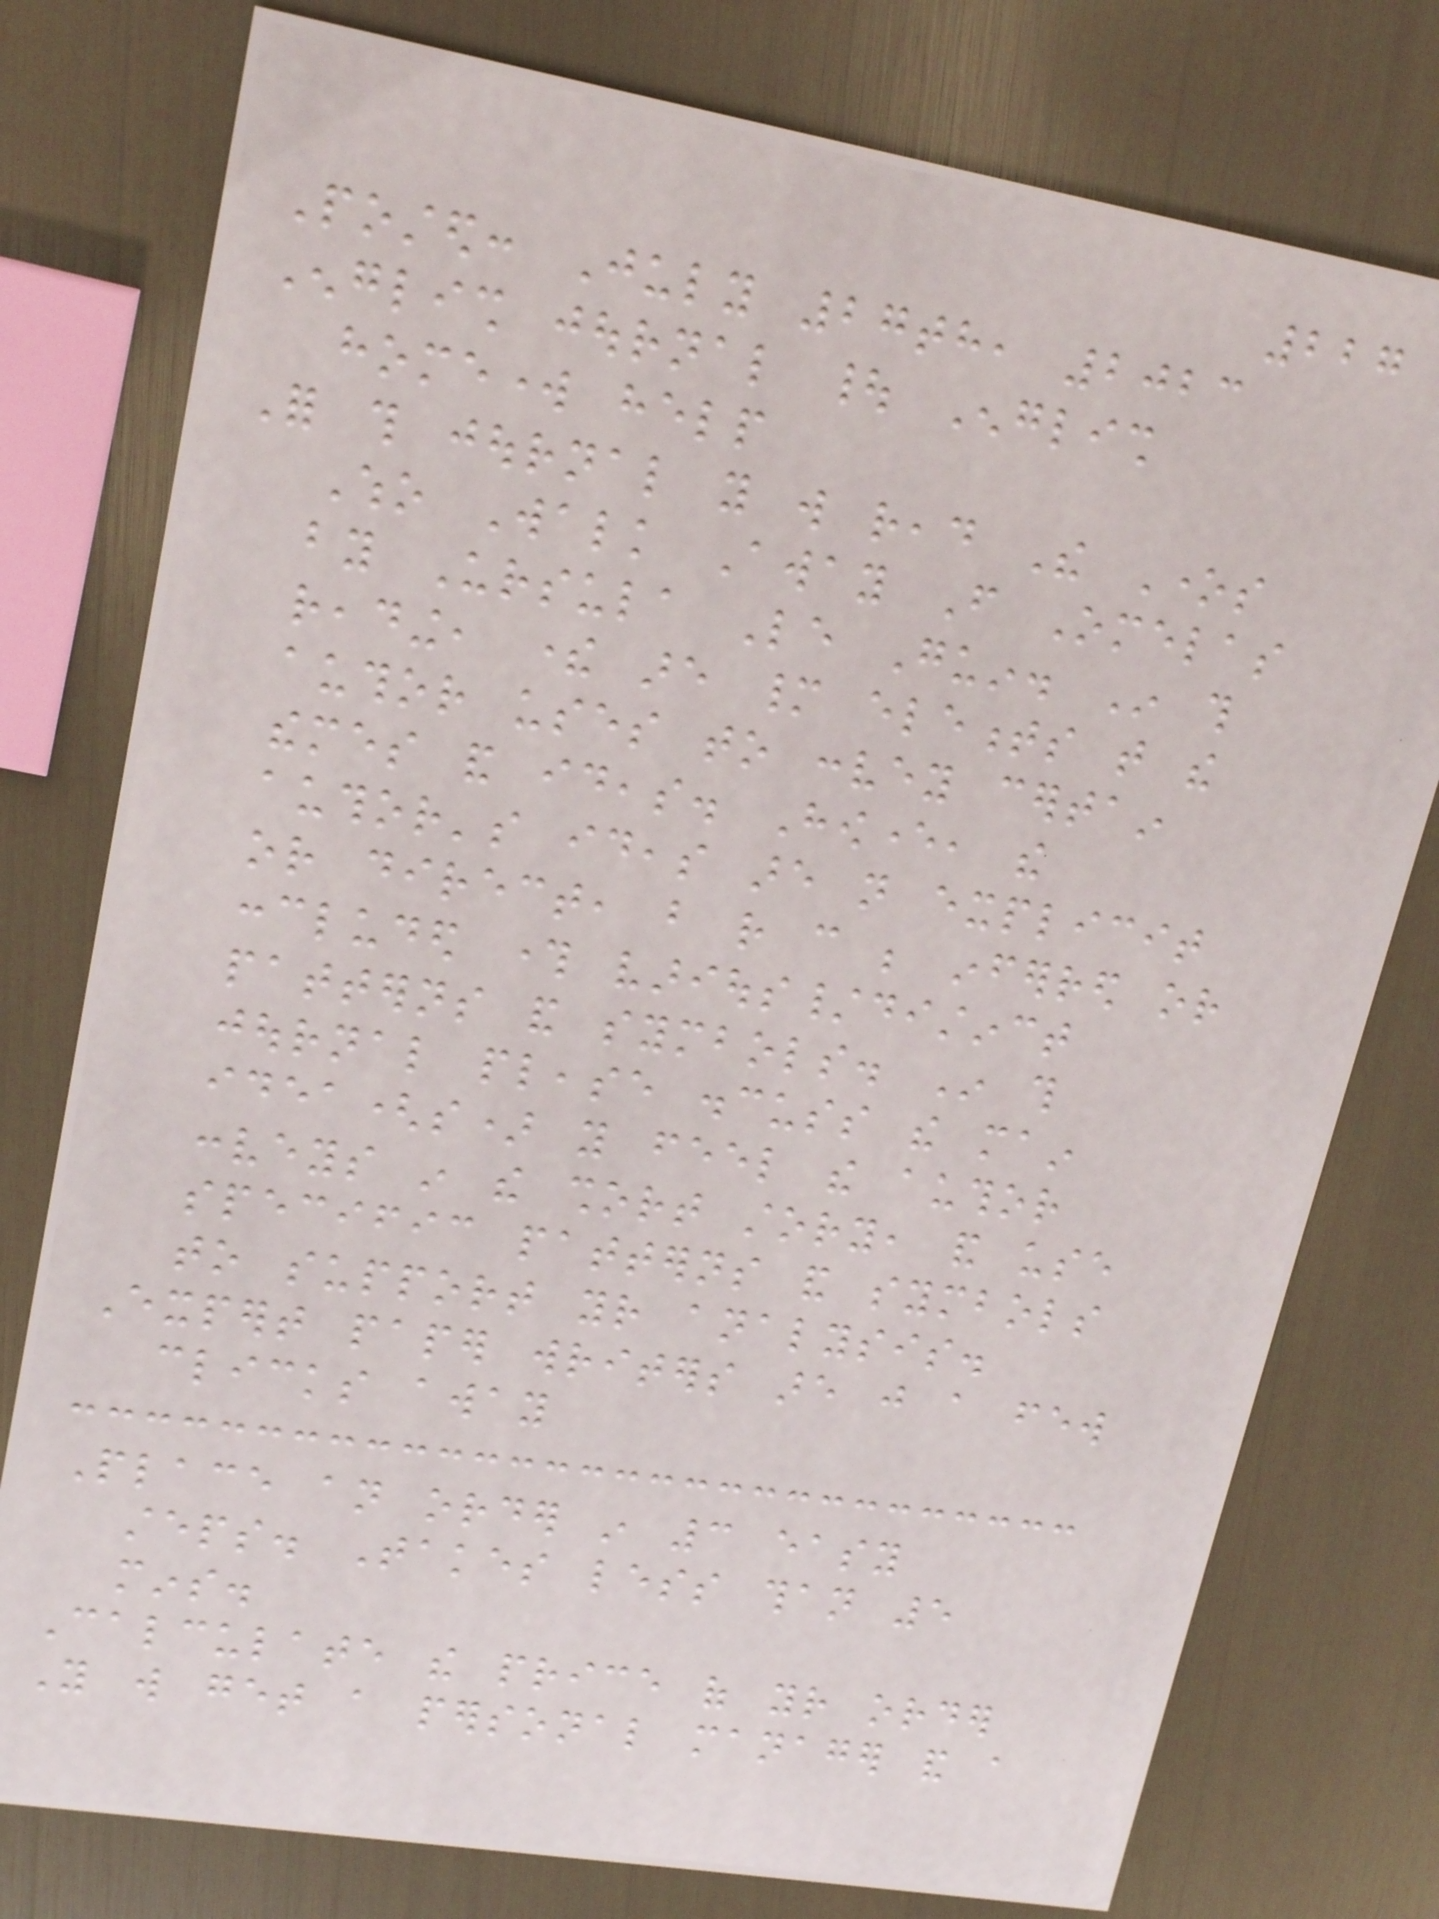227
Posted: July 27th, 2023
English journal | English
homework help
For this journal you will read The Ones
Who Walk Away From Omelas
by Ursula Le Guin. In this
reading, there are many elements that the
author uses to convey certain
themes and ideas. However, the
author's ideas are not explicit
or direct, but rather can be inferred or
concluded through various/distinct
patterns and symbols. In this
journal please discuss the main
idea(s) you feel the author
conveys in the short story, and use
specific patterns and symbols
to support your analysis.
Expert paper writers are just a few
clicks away
Place an order in 3 easy
steps. Takes less than 5
mins.
Calculate the price of your order
You will get a personal manager and a
